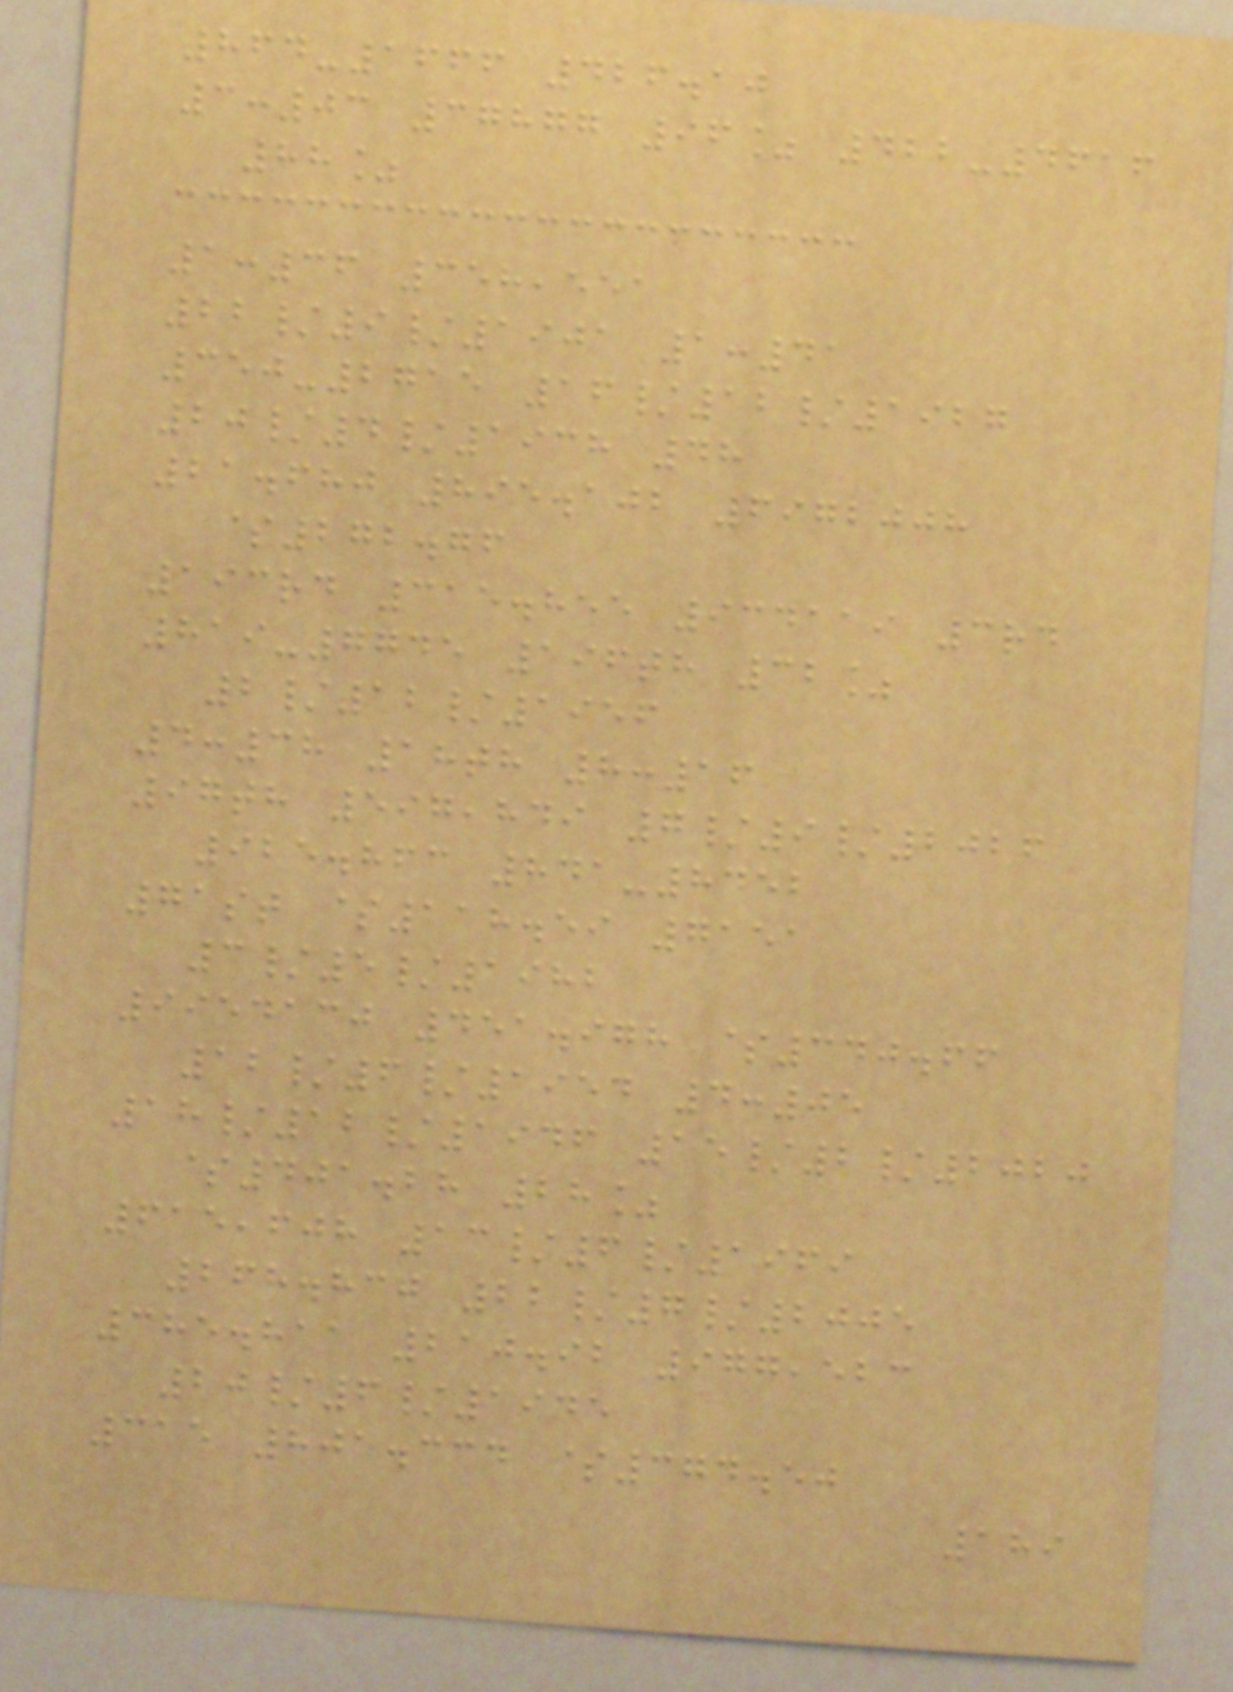864-1666 426.10
3:03 37877 96% 422-4616
88%
1:36 358,551
22/9/1901 1:41
350-2715 16/12/1927
20/4/1938 48
21.680 895.102 6972008
$272.76
193rd 315.855 934119 3rd
819-7745 196th 32%
2/12/1956
4:38 18th 8:16
97th 597,849 7/9/2026
925.863 841-8452
71st $118.59 7151
3/5/1982
9954130 451.978 $340.66
12/6/1954 4:05
18/12/1946 15/2/2020
$401.28 28%
615,608 13/6/1969
268.830 22/7/2005
385.811 210.92 977,523
20/6/1945
315 801.334 $374.50
189
